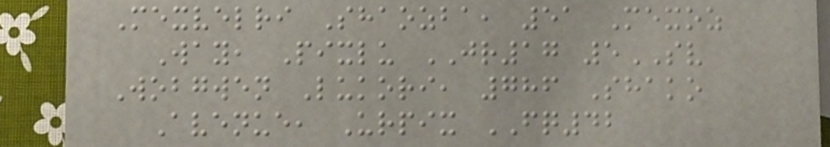Mexvelri Shaozba, 51 Mexoz
Way, Pixlu JR17 5SV
Wobgwen Lukori, 786 Shako
Avenue, Urpix FQ42
